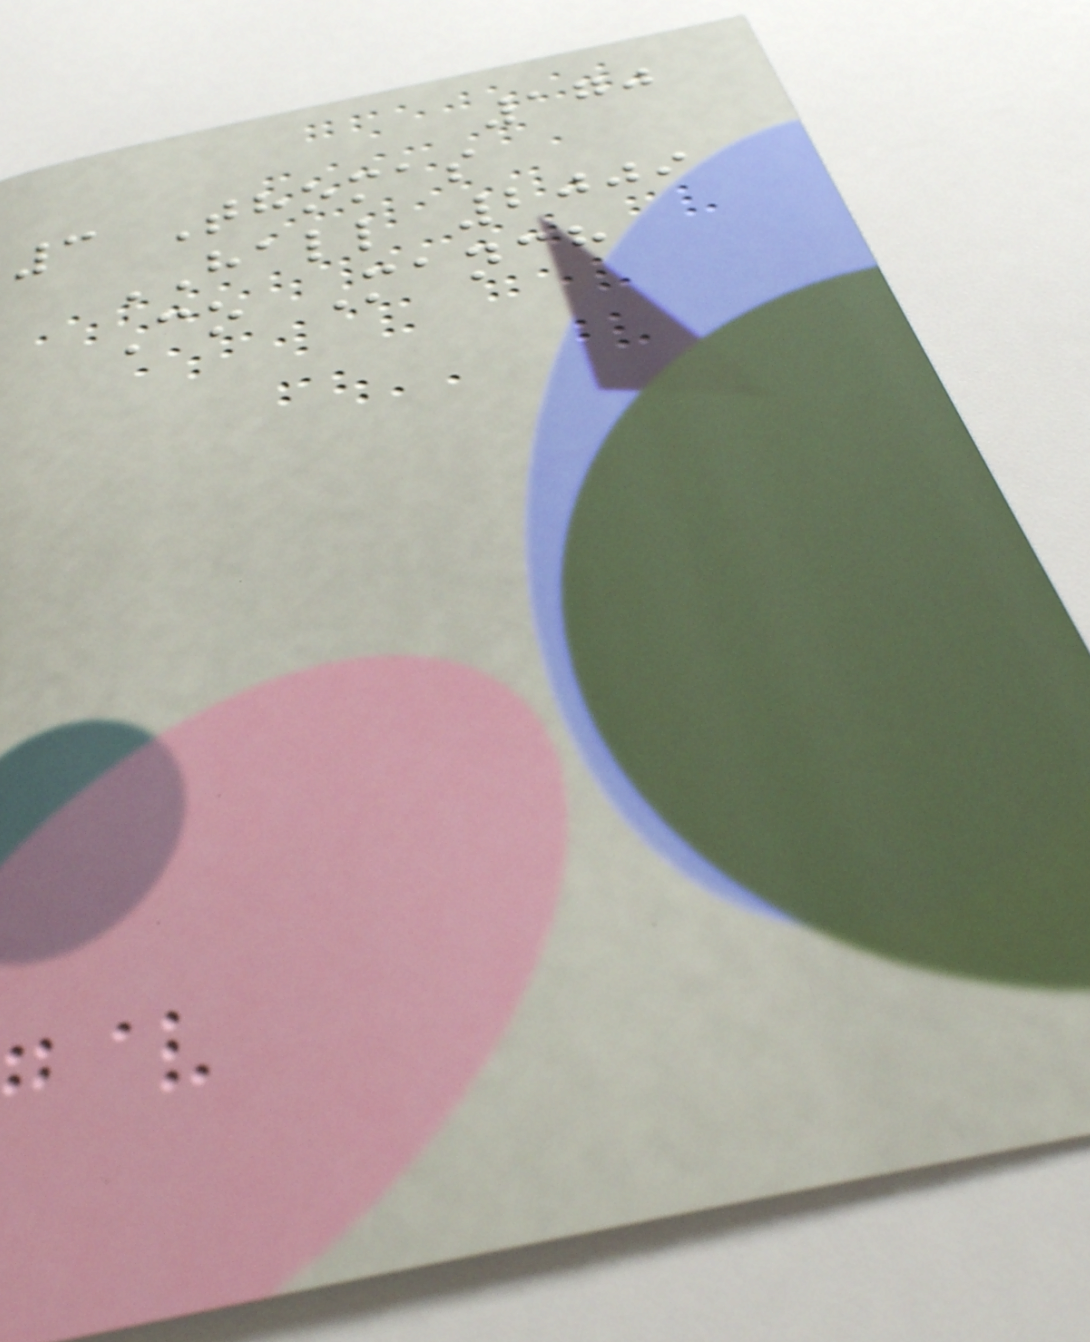170
3 Thomas
HALL 2009
Co Manch
